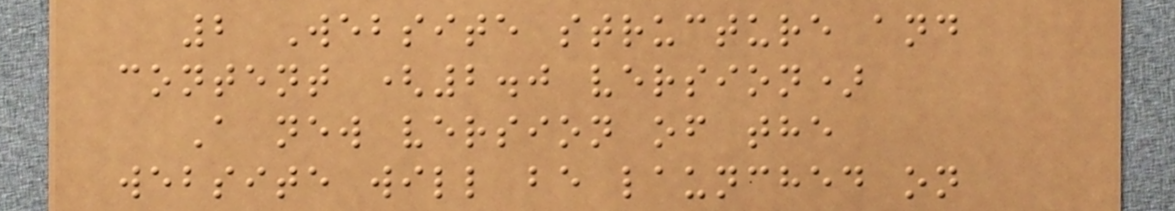2 Website structure and
content (2.0 version)
A new version of the
website will be launched on
